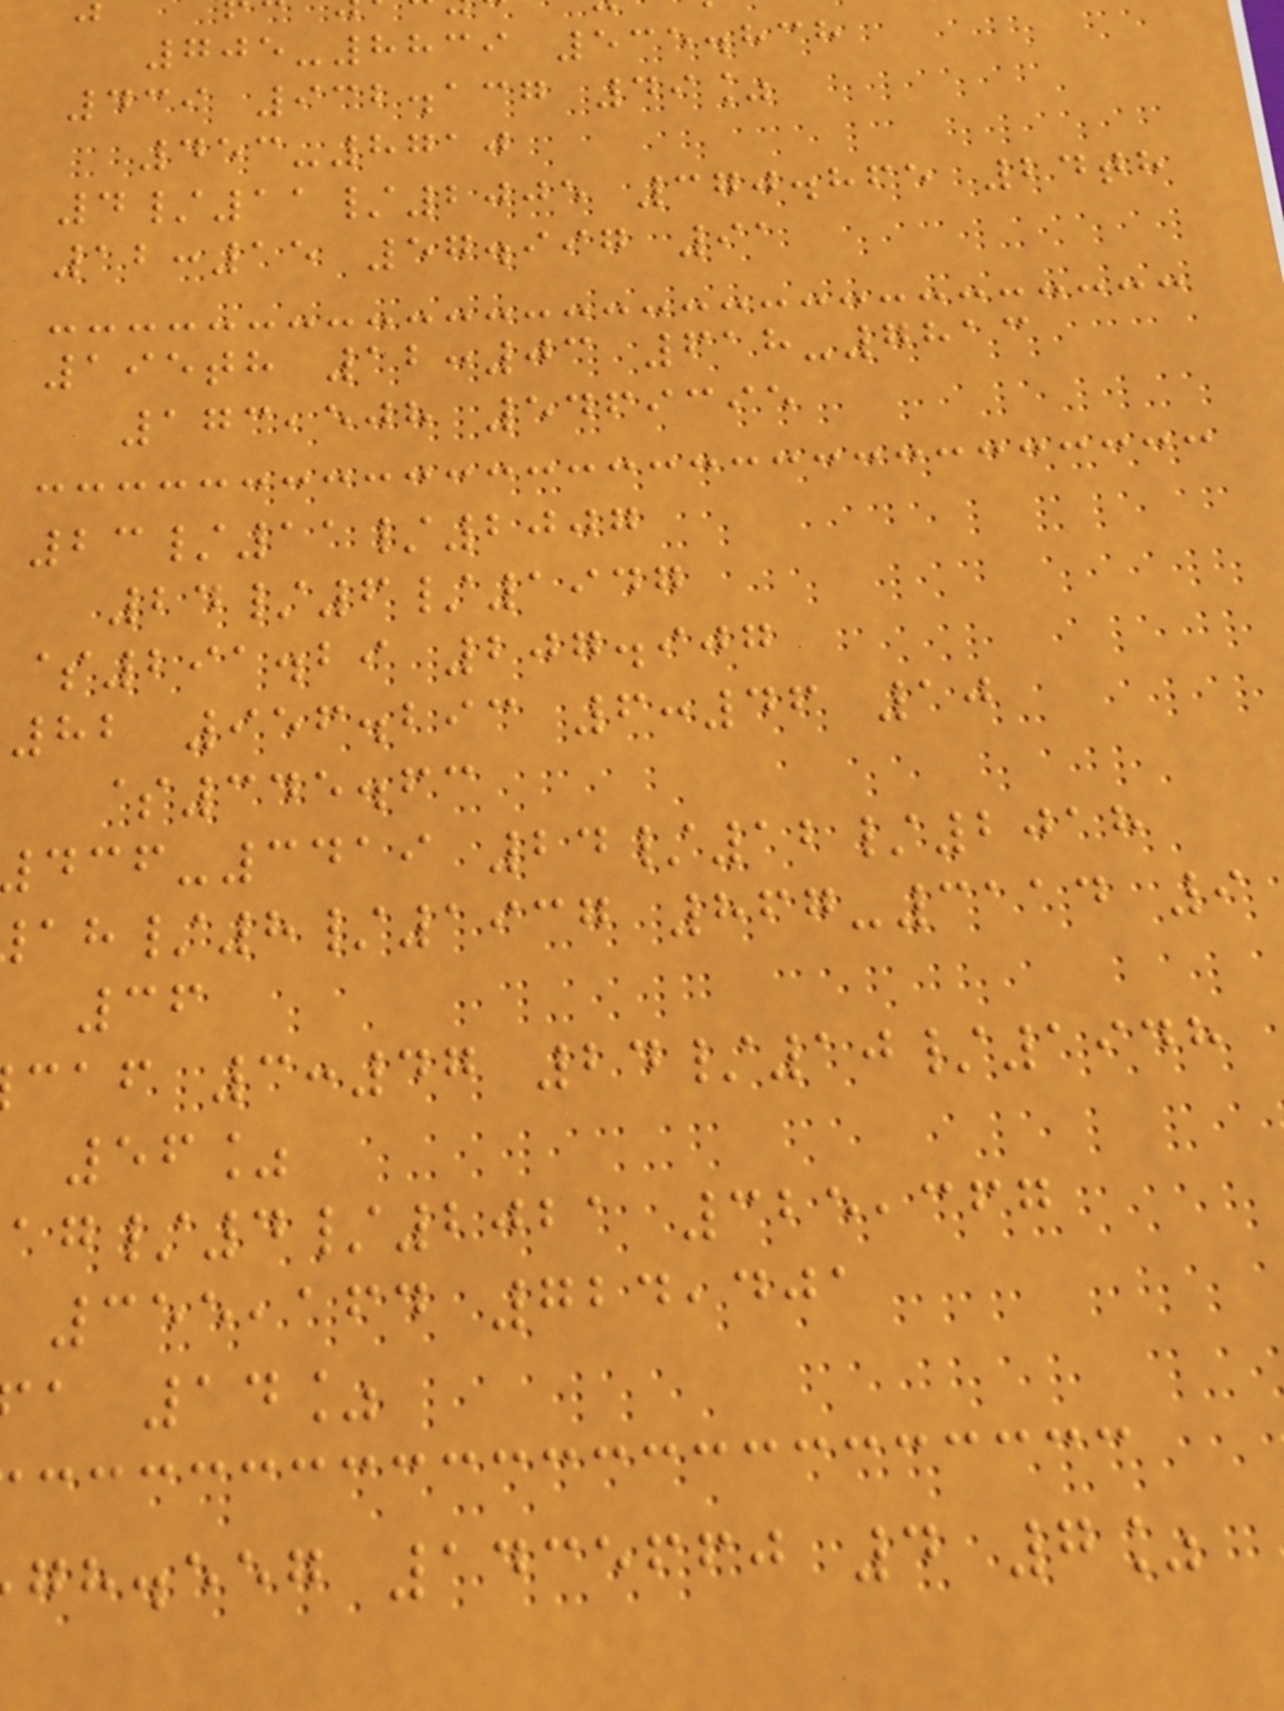705-8839 535.838
439 932.137 49%
453-8710
4/11/2005 370.865 24th
12:15 57.997 91
195th 12:03 618-7813
173,508 5469395
23/11/2007
24/6/1947
$291.29 207.907
82 956.293 6:46 10
$345.63
-3419 24/12/2018
/8/1937 867-3114 9
36
caf 3:47 24/10/1948
56%
/4/2021 325,367
355,164 724,401
a 14%
gh.eeg 1435660 4 7%
